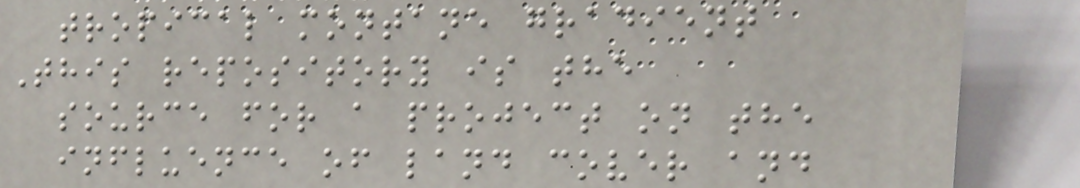tropical montane gradient
This repository is the
source for a project on the
influence of land cover and
